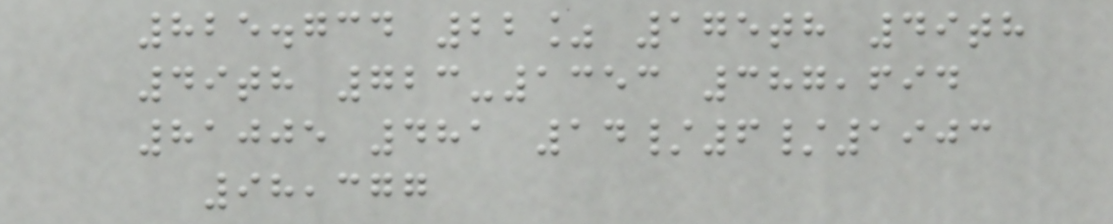825.734 22% 175th 49th
49th 723-1353 387,694
81005 481 14/6/1903
98,377
